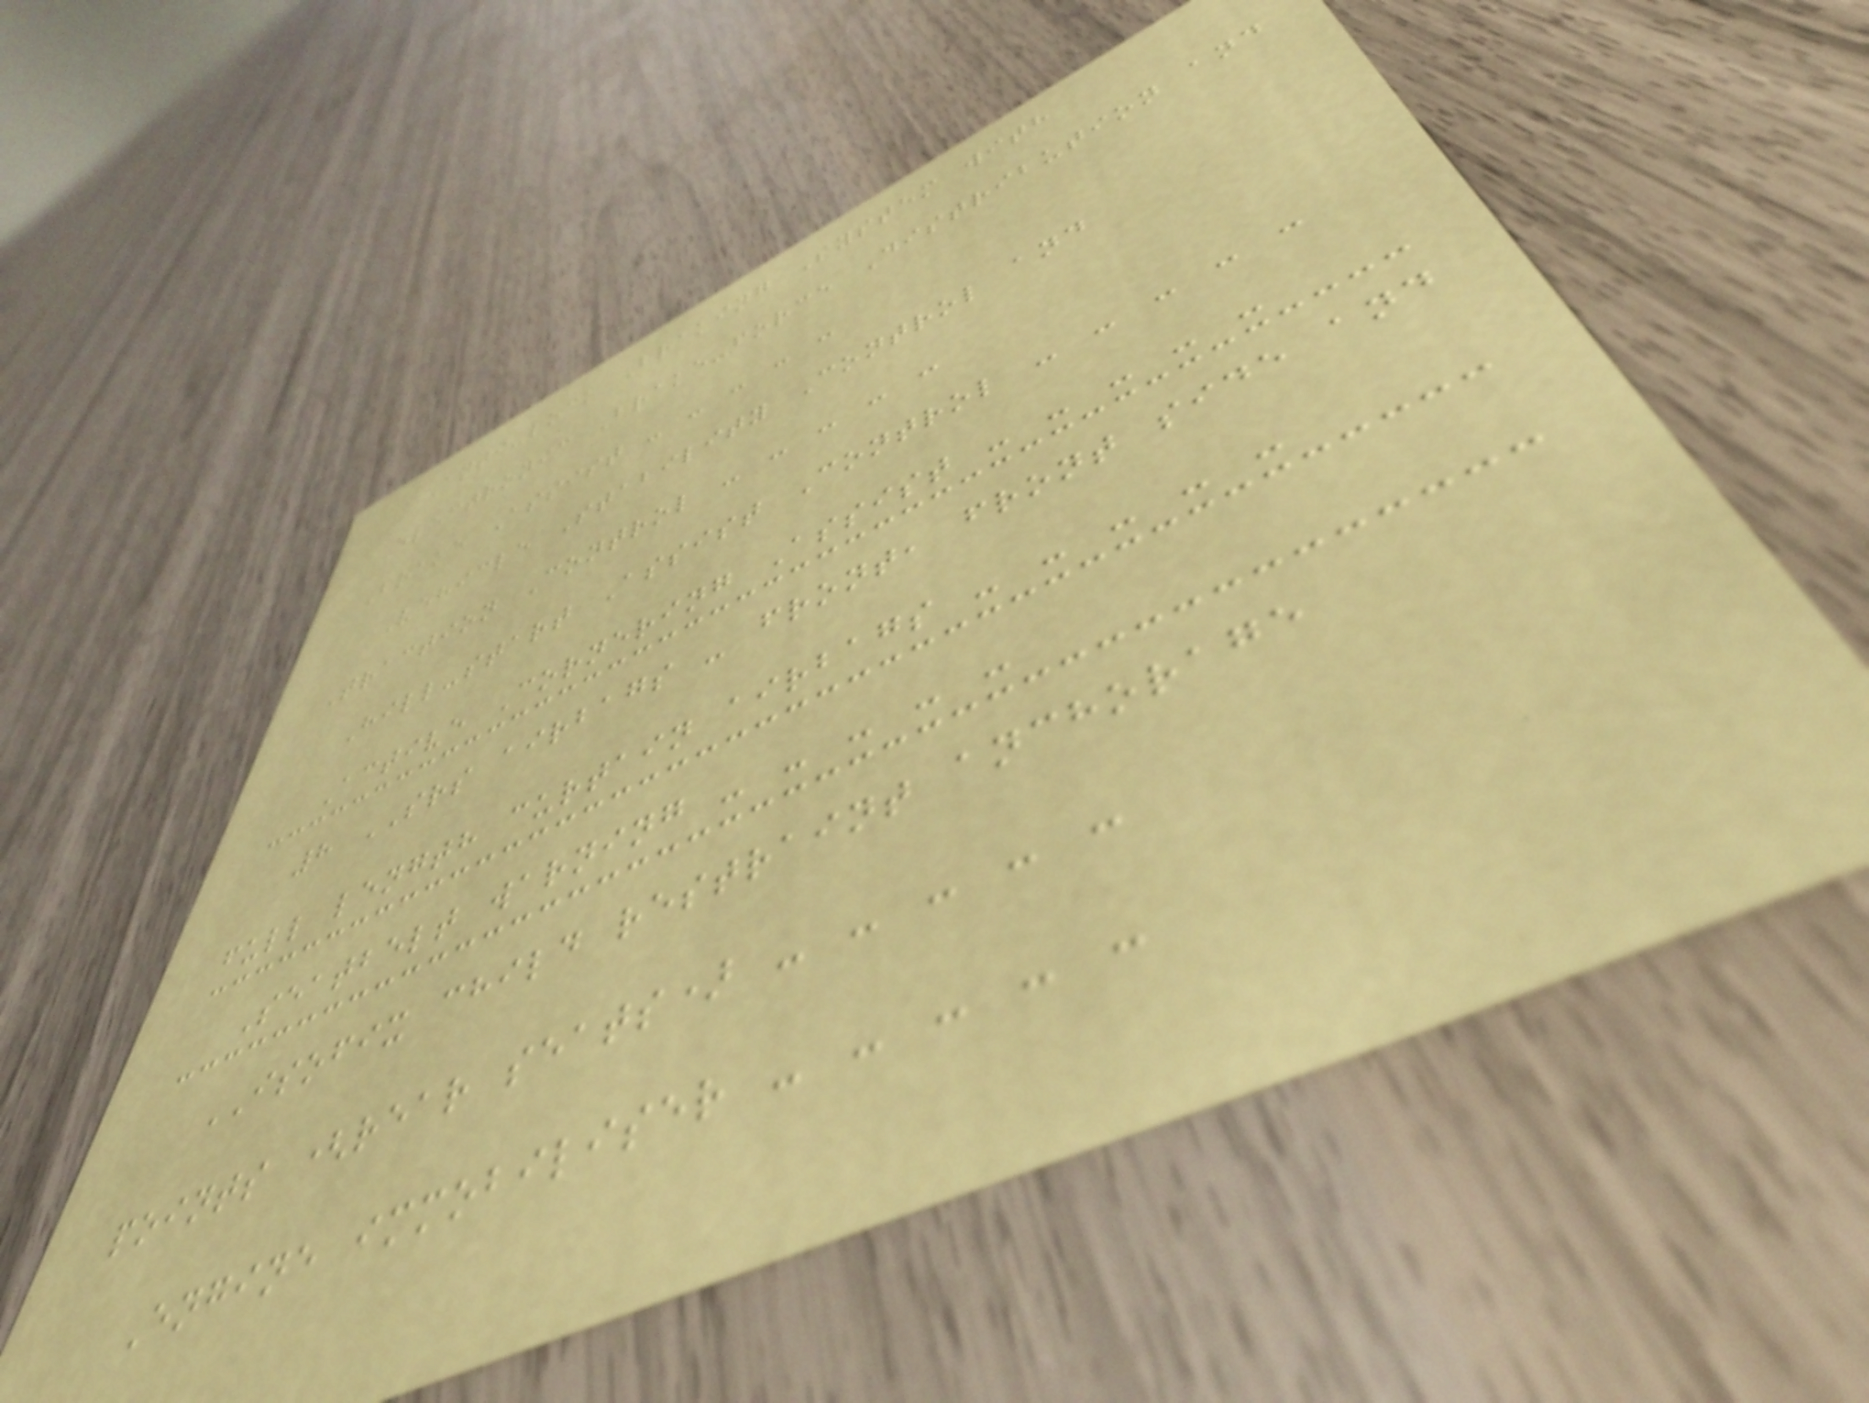Anti-lock Braking System with
Electronic Brake-force Distribution and
Brake Assist - - - - -
Vehicle Stability Control and
Traction Control - - - - -
Hill-start Assist Control - - - - -
Active Cornering Assist - - - - -
8 SRS airbags - front, front side and
full length curtain airbags - - - - -
Seatbelt warning - - - - -
ISOFIX child restraint anchorage
points (rear seats) - - - - -
Engine immobiliser - - - - -
